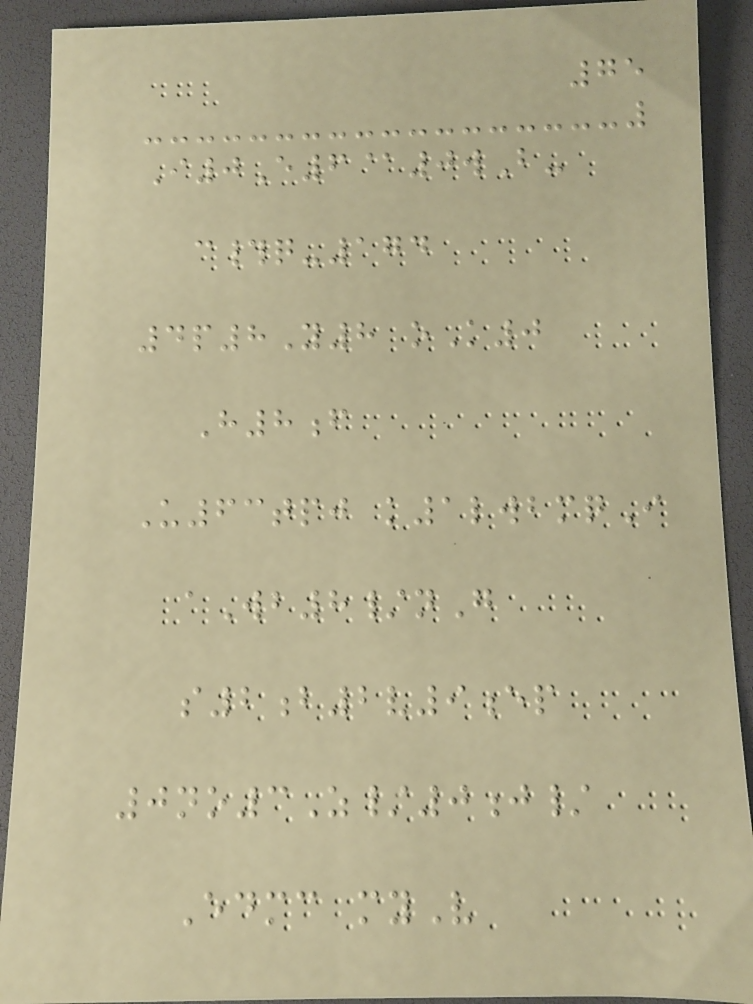75
I0E6@0wB-
c#q-174
4p8Y8 oK0
H8f
U63tpj k1lwbmqI
aWb8/nG
s2b2v9ep
0no3Z/0j/
Edmc myV
